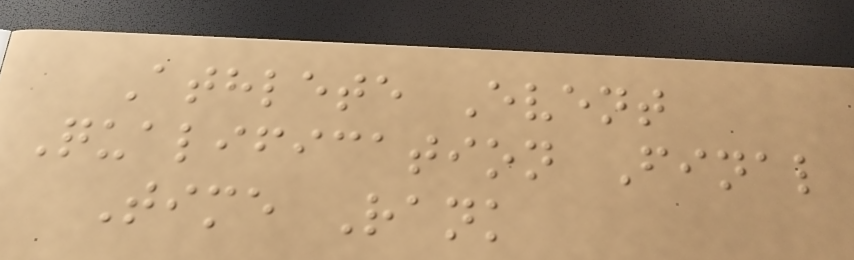Athlete Event
Qualification Final
Time Rank
